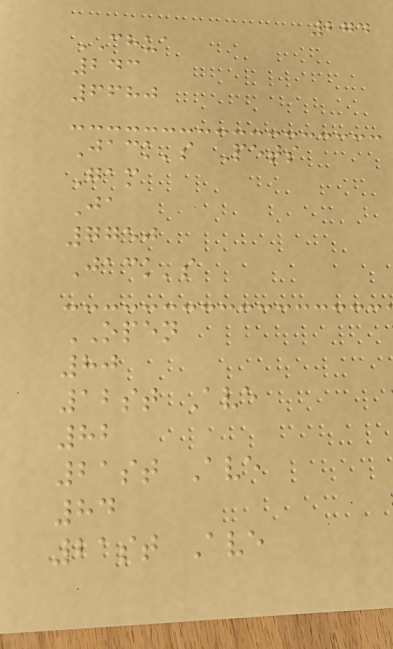274
CHUA
243
6680
Jack's Pets
Gam
Ja
7750
Jack's
OPEN
80
12st Ave
82
21st Ave
84
21st Ave
